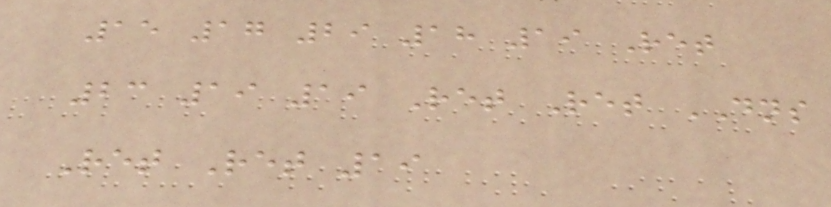15 17 29 18 19 Ret
23 19 19 Ret Ret DNS
Ret Ret 19
